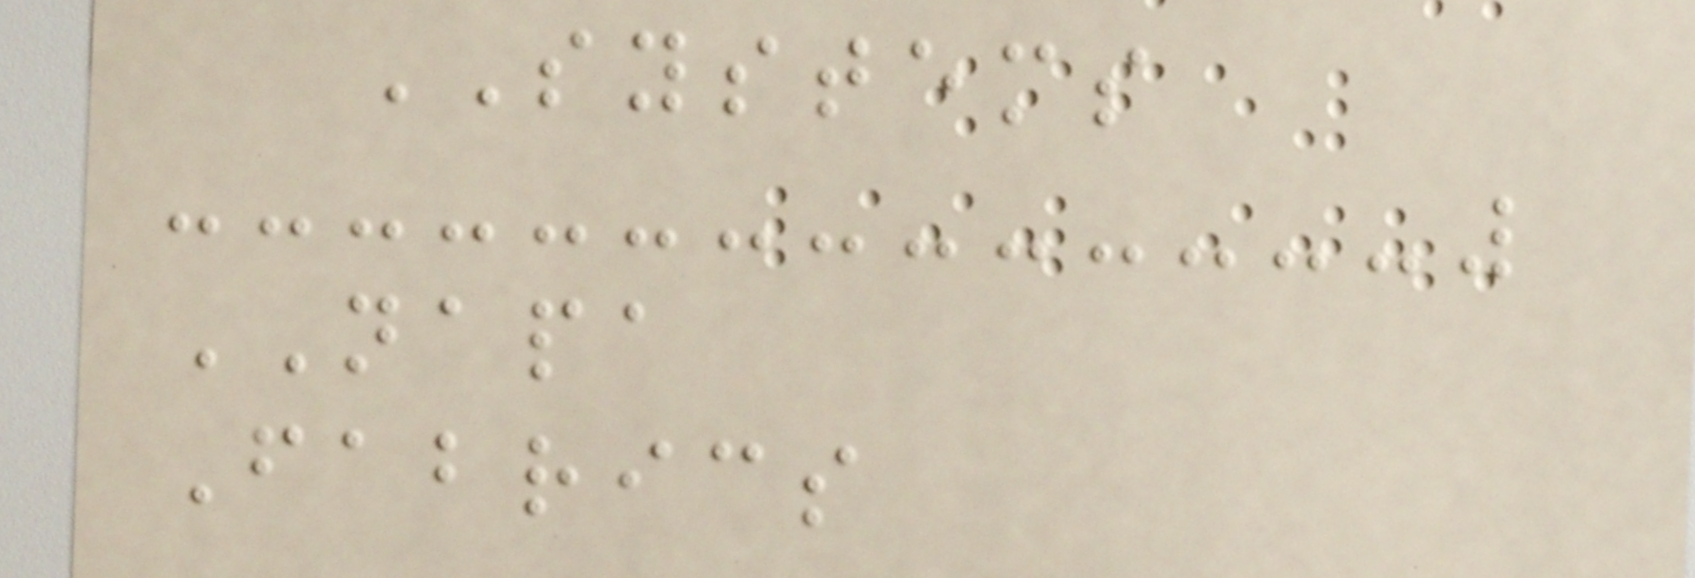SYSTEMS
NAPA
Fabrics
